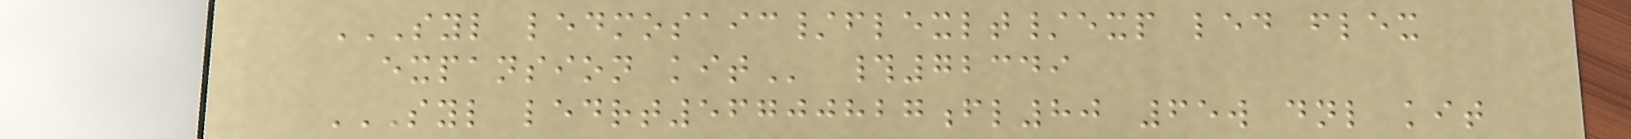SYL LEDMOSAIC/FLEXLT/EXP LED FLEX
EXPANSION KIT #72349
SYL LEDRT56700827FL80 65W DNL KIT
